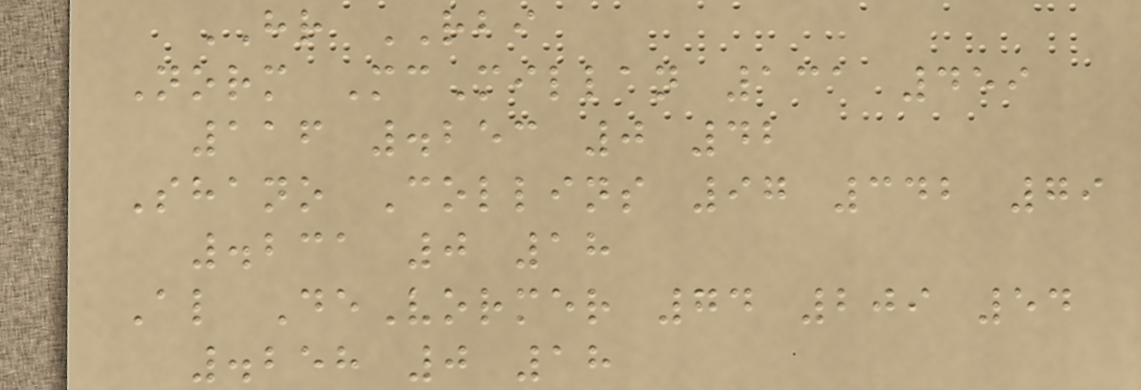HR RBI
Norm McMillan 131 459
116 .253 0 42
Shano Collins 97 342 79
.231 0 18
Al DeVormer 74 209 54
.258 0 18
